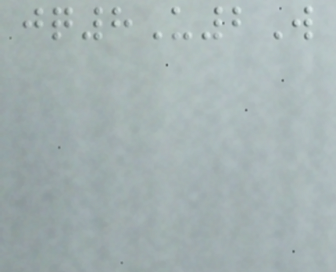jq8U2W
